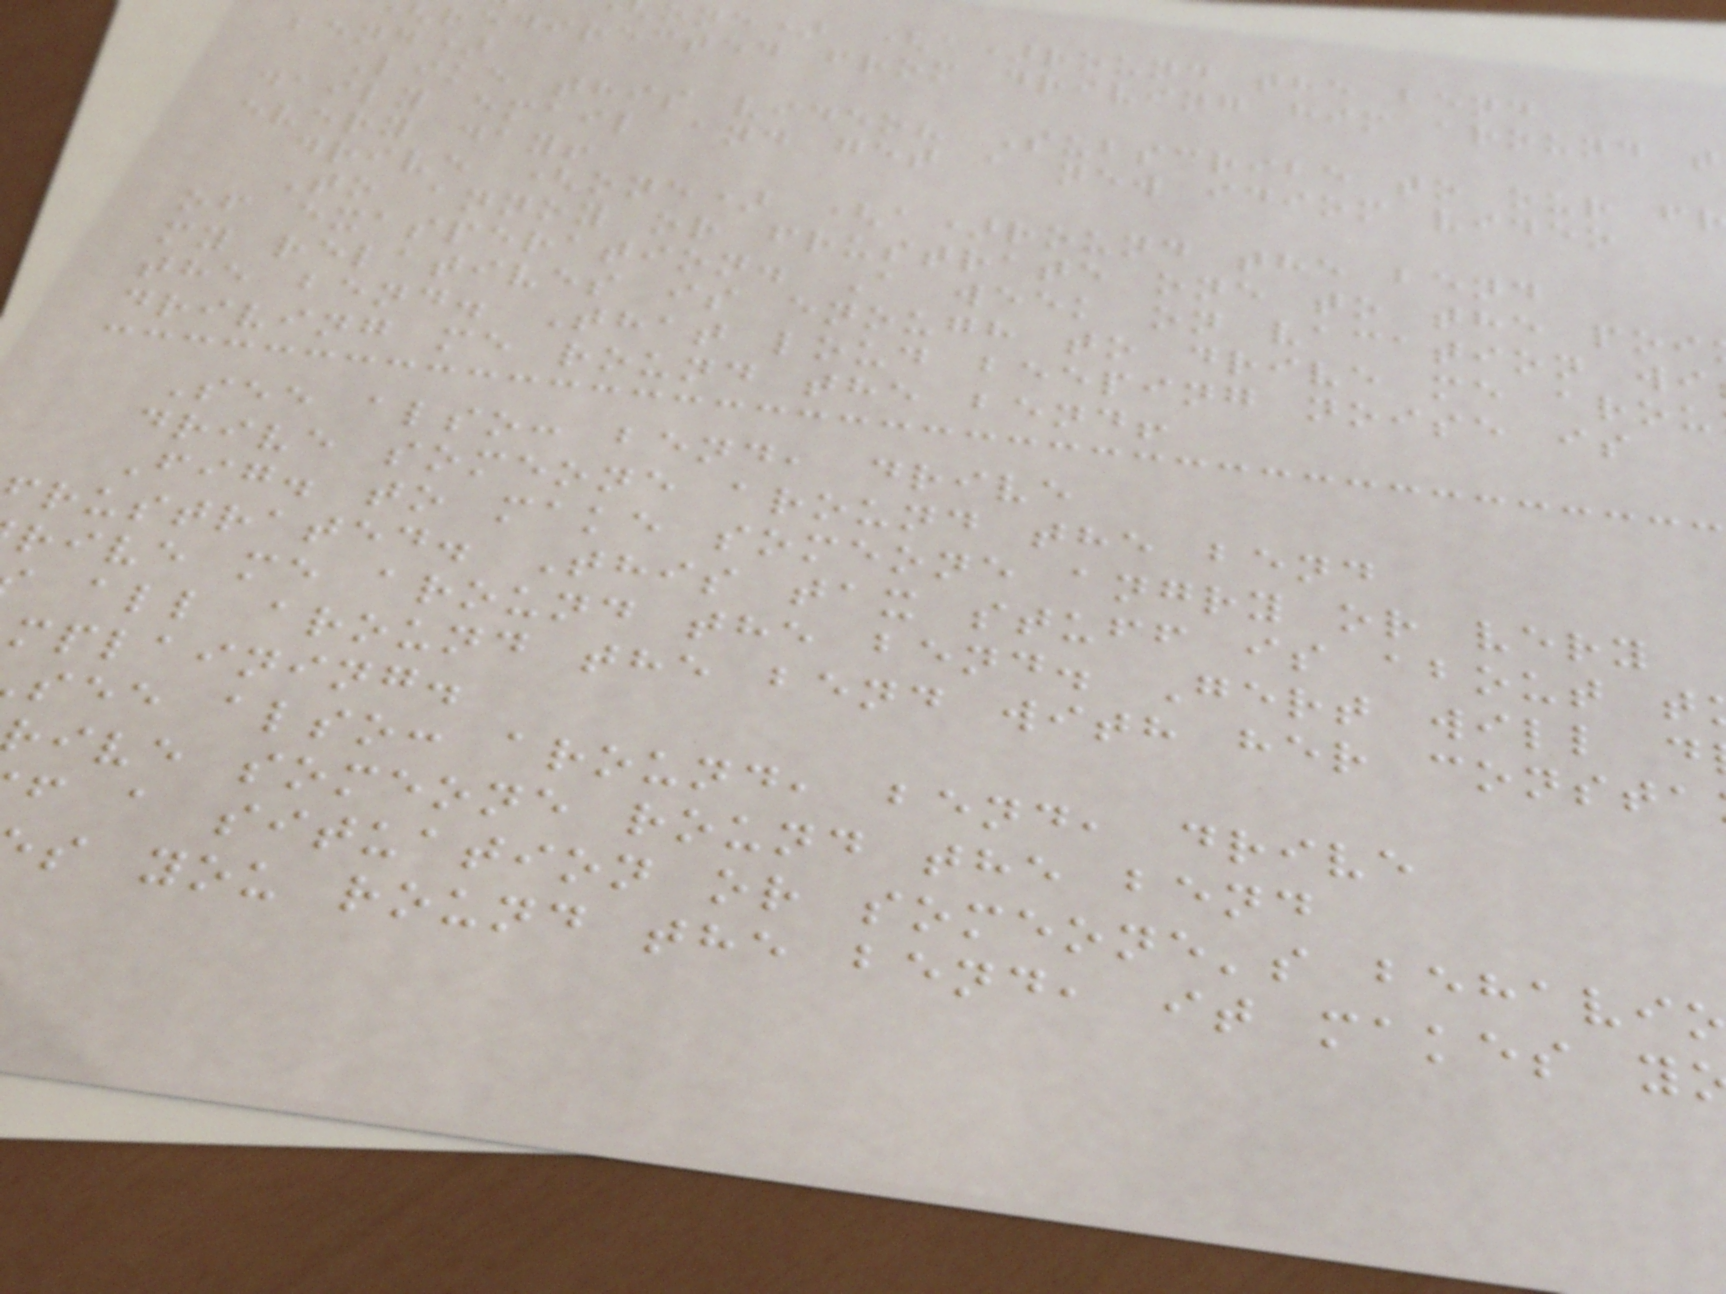one) (a)round the bend
redirected from driving him around t
bend)
Like this video? Subscribe to our f
daily email and get a new idiom video
every day!
drive (one) (a)round the bend
To annoy or frustrate one to the poi
of exasperation. A week on vacation wi
my relatives is enough to drive me arou
the bend. That loud beeping noise is
driving me round the bend!
See also: bend, drive
drive someone around the bend
Fig. to make someone angry or very
rustrated. This tax stuff is about t
rive me around the bend. Gert will d
all around the bend with her consta
mplaining.
see also: around, bend, drive
ive someone round the bend
f a situation or someone's behavi
s you round the bend, it makes y
